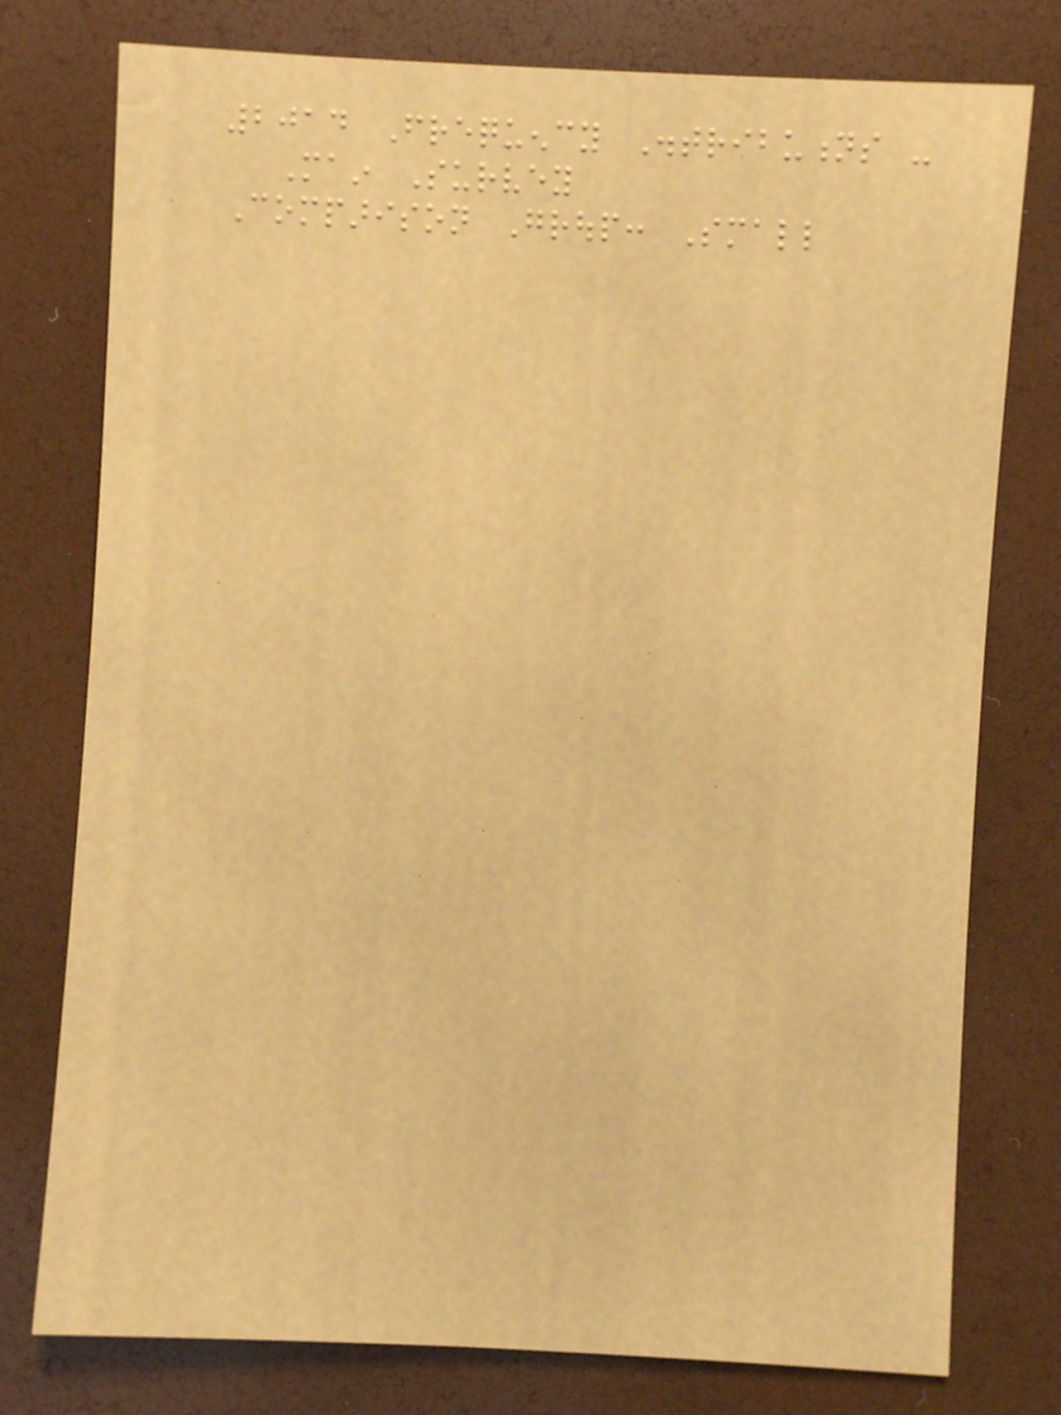2014 Frequency Distributions -
Main Survey
Comparison Group: Small
